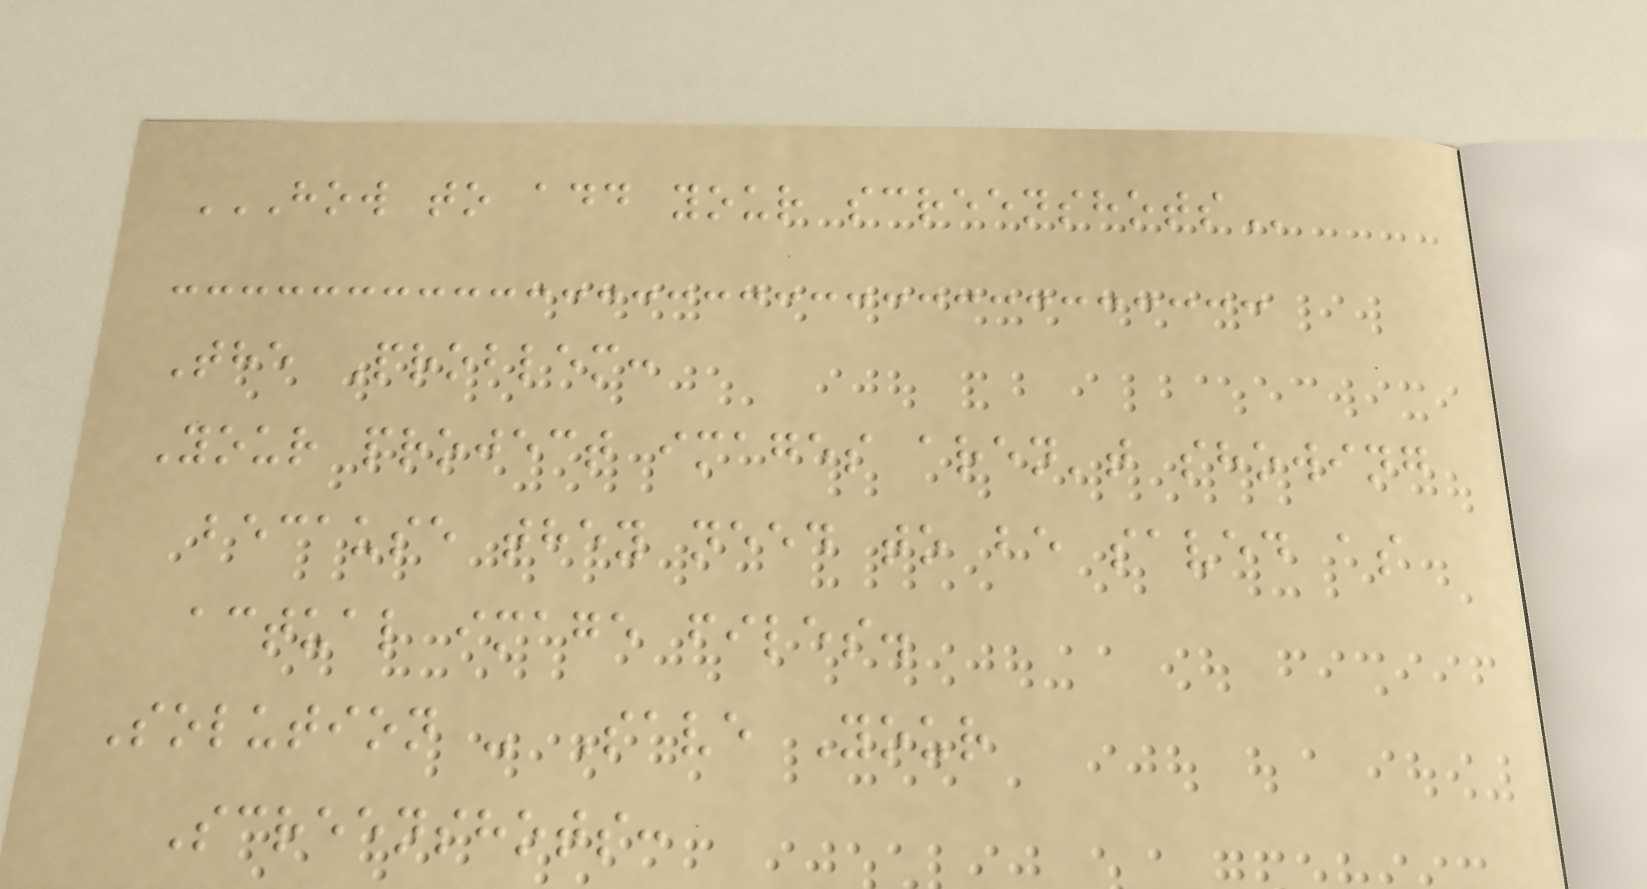HOW TO ADD YOUR SCREENSHOTS
The Problem:
Your project images aren't showing
because they need to be saved as
actual image files.
Solution - Save Your
Screenshots:
